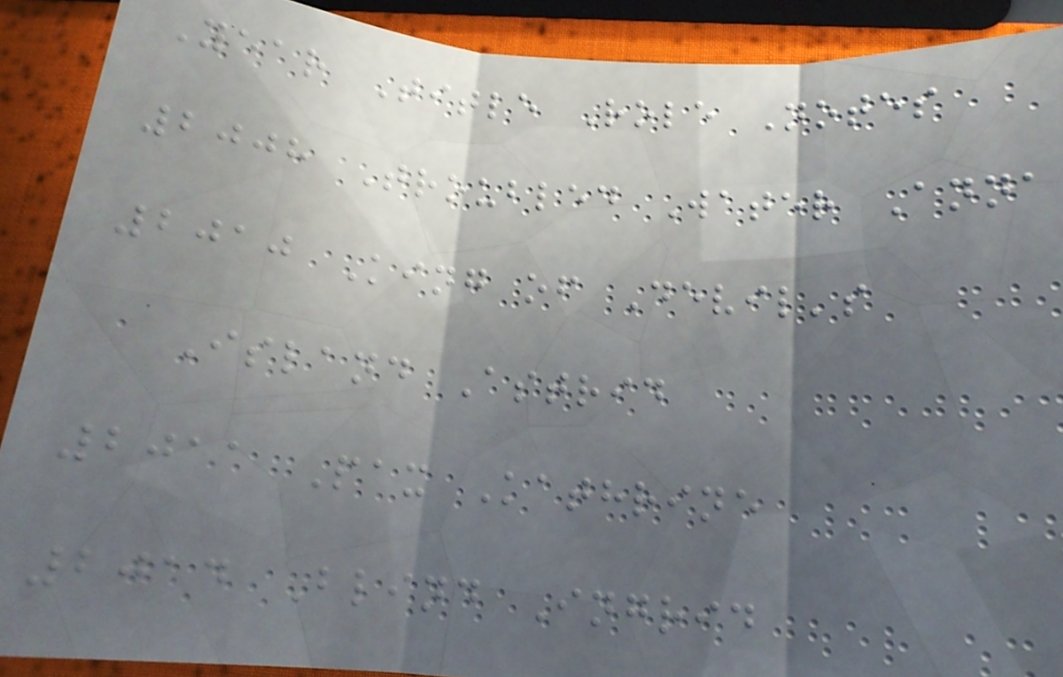Year Title Role Notes
2008 Troubled Water Anna
2010 King of Devil's
Island Astrid
2011 Pax Kathrine
2014 Blind Ingrid
